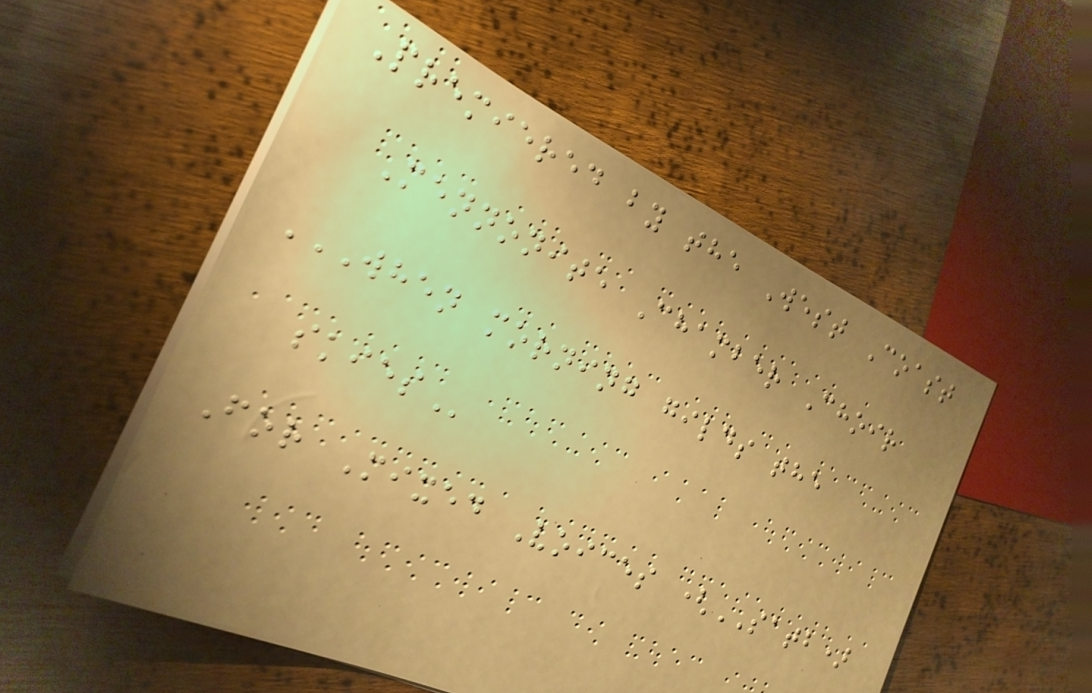Premiered by the West Coast
Mennonite Chamber Choir
WHEN MORNING GILDS THE
SKIES
For Mixed Voices (SATB)
